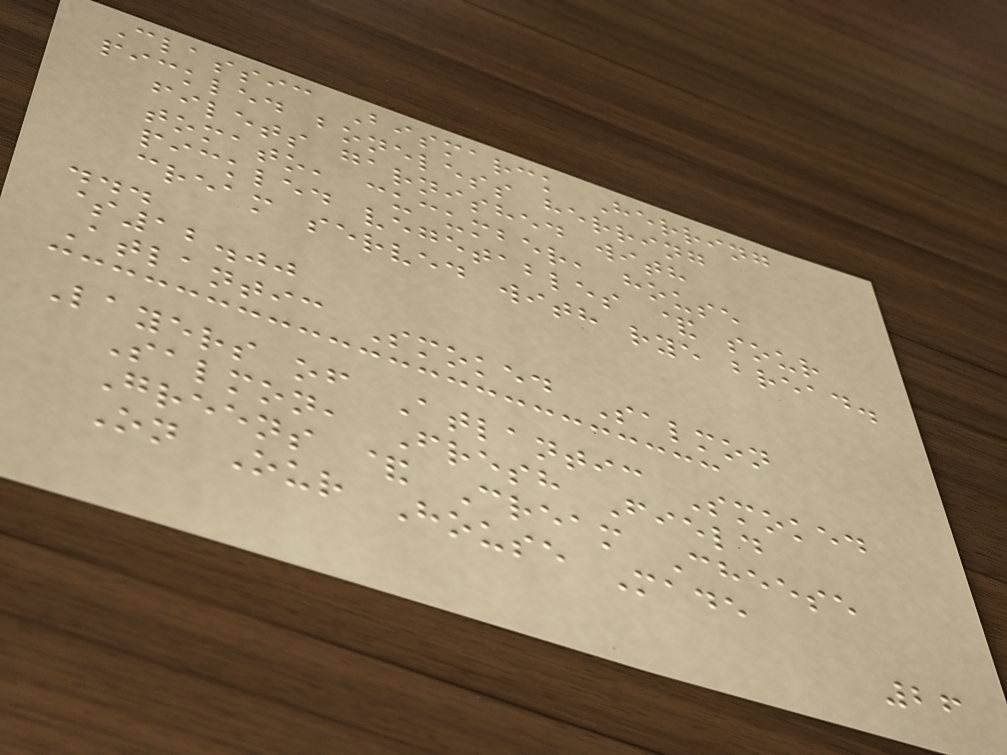Classic Bismarck Herring
pickled boneless herring
filets garnished with
tomato, cucumber, house
pickled vegetables & sour
cream served with rye bread.
...
$12.00
Atlantic Smoked Salmon
Layers of Atlantic Smoked
Salmon, Fresh Field
Greens & Cream Cheese
On Our House Made
26
